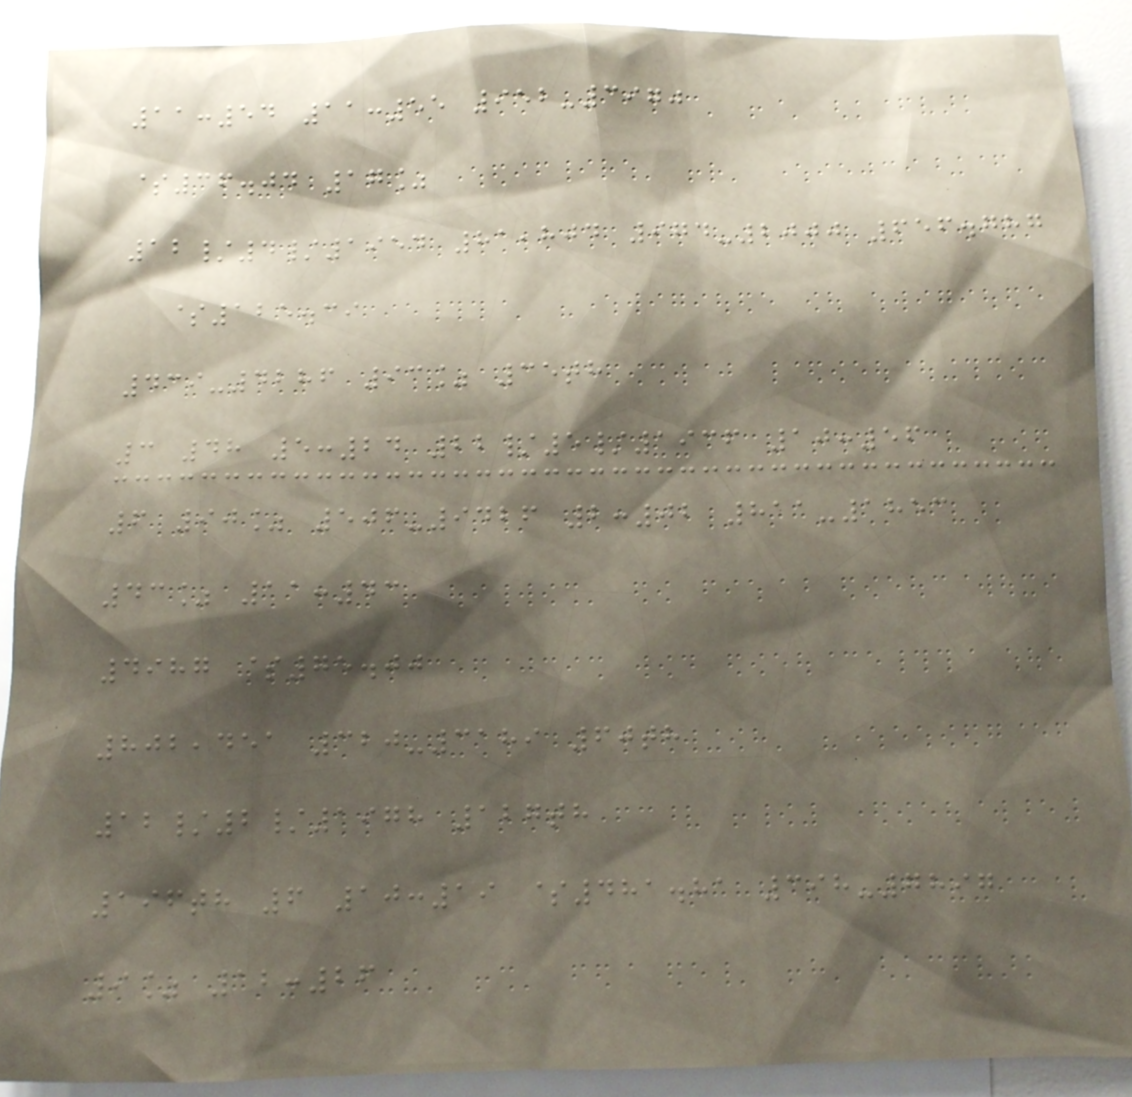11:54 11:55 952-3970
$36.04 17%
12/4/1954 81,804 974-2000 656.787
$125.39
439-4286 93% 35th
3 48 5:24 22/5/1936 10:56
6 90% 506-9426 2:02 811-1853
43% 11:43
4987 $75.00
802,451 320-3189 60th
12/2/1978 127th
196th 6 10:19 $481.81 398-7897
9% 12:26
